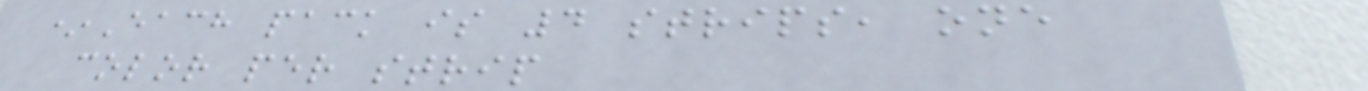*Each pack is 4 strips, one
color per strip
